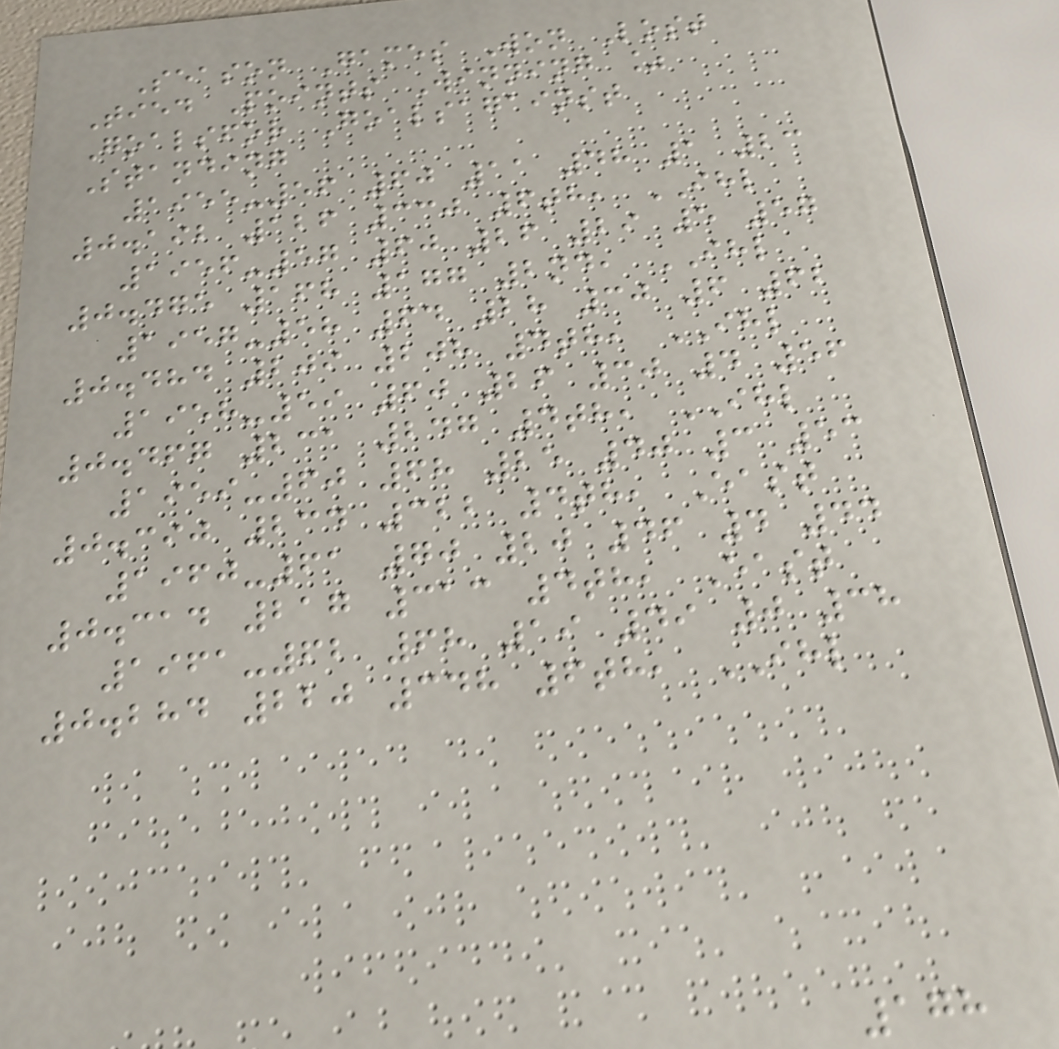Season Games Won Lost
Tied Points Winning %
Goalsfor Goalsagainst
Standing
1955-56 60 11 48 1 23
0.192 126 330 6th, IHL
1956-57 60 26 29 5 57
0.475 168 177 2nd, IHL
1957-58 64 28 30 6 62
0.484 209 208 4th, IHL
1958-59 60 26 30 4 56
0.467 231 247 4th, IHL
1959-60 68 25 40 3 53
0.390 234 322 4th, East
1960-61 70 20 46 4 44
0.314 217 313 4th, East
1961-62 68 19 49 0 38
0.284 220 348 6th, IHL
178
